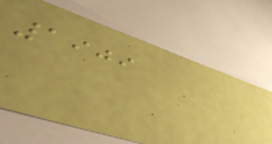1909
